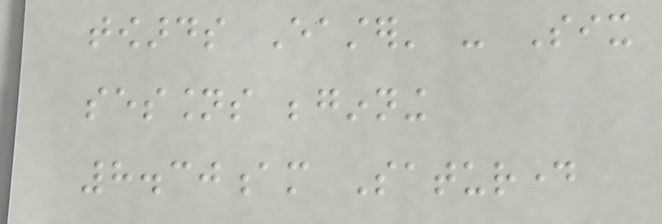towards Easter' - Six
sessions beginning
8.30am Saturday
